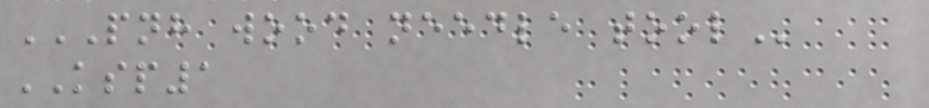PNH WOOD NEEDLE TOOL
KSP1
